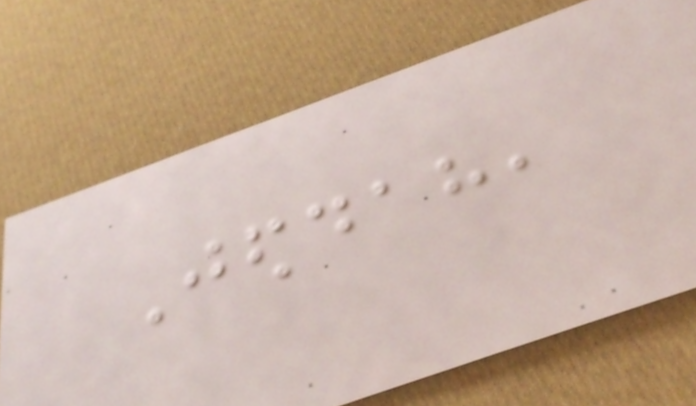Jeddah,
